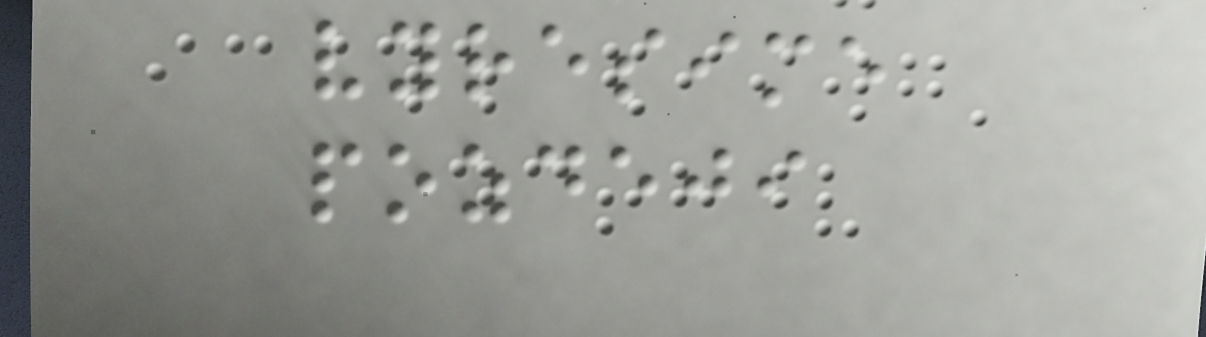vyresime
pozdeji
